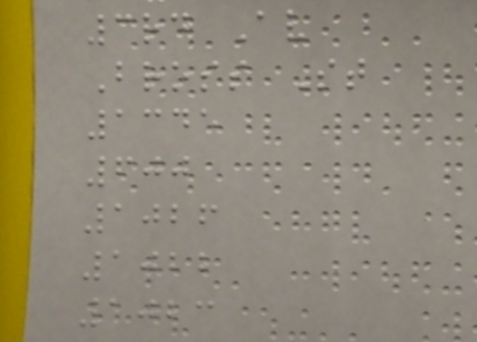3rd Av
Bross St
1345
600
1026
1022
1023
